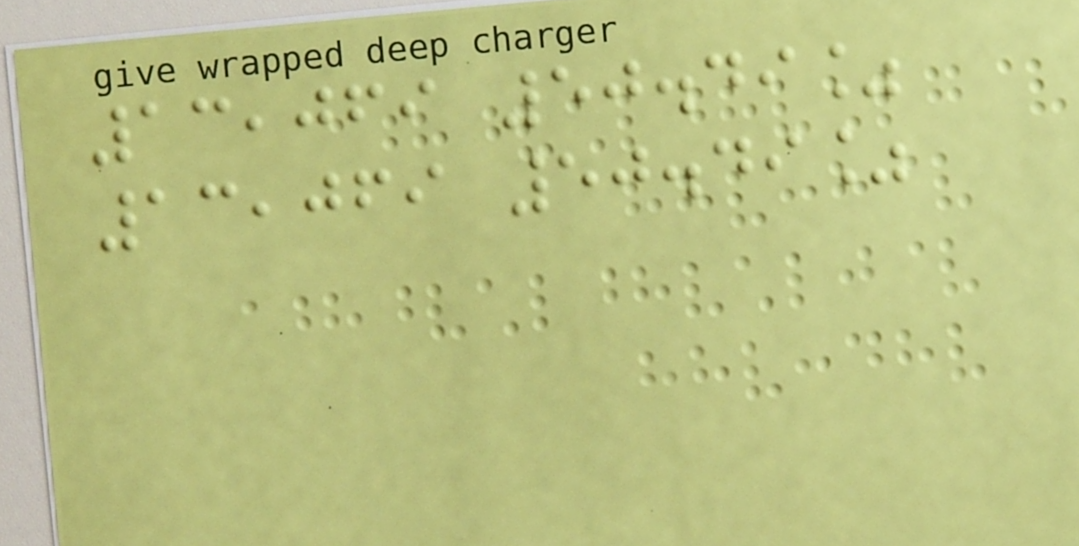13,069 50.49%
13,069 50.49%
